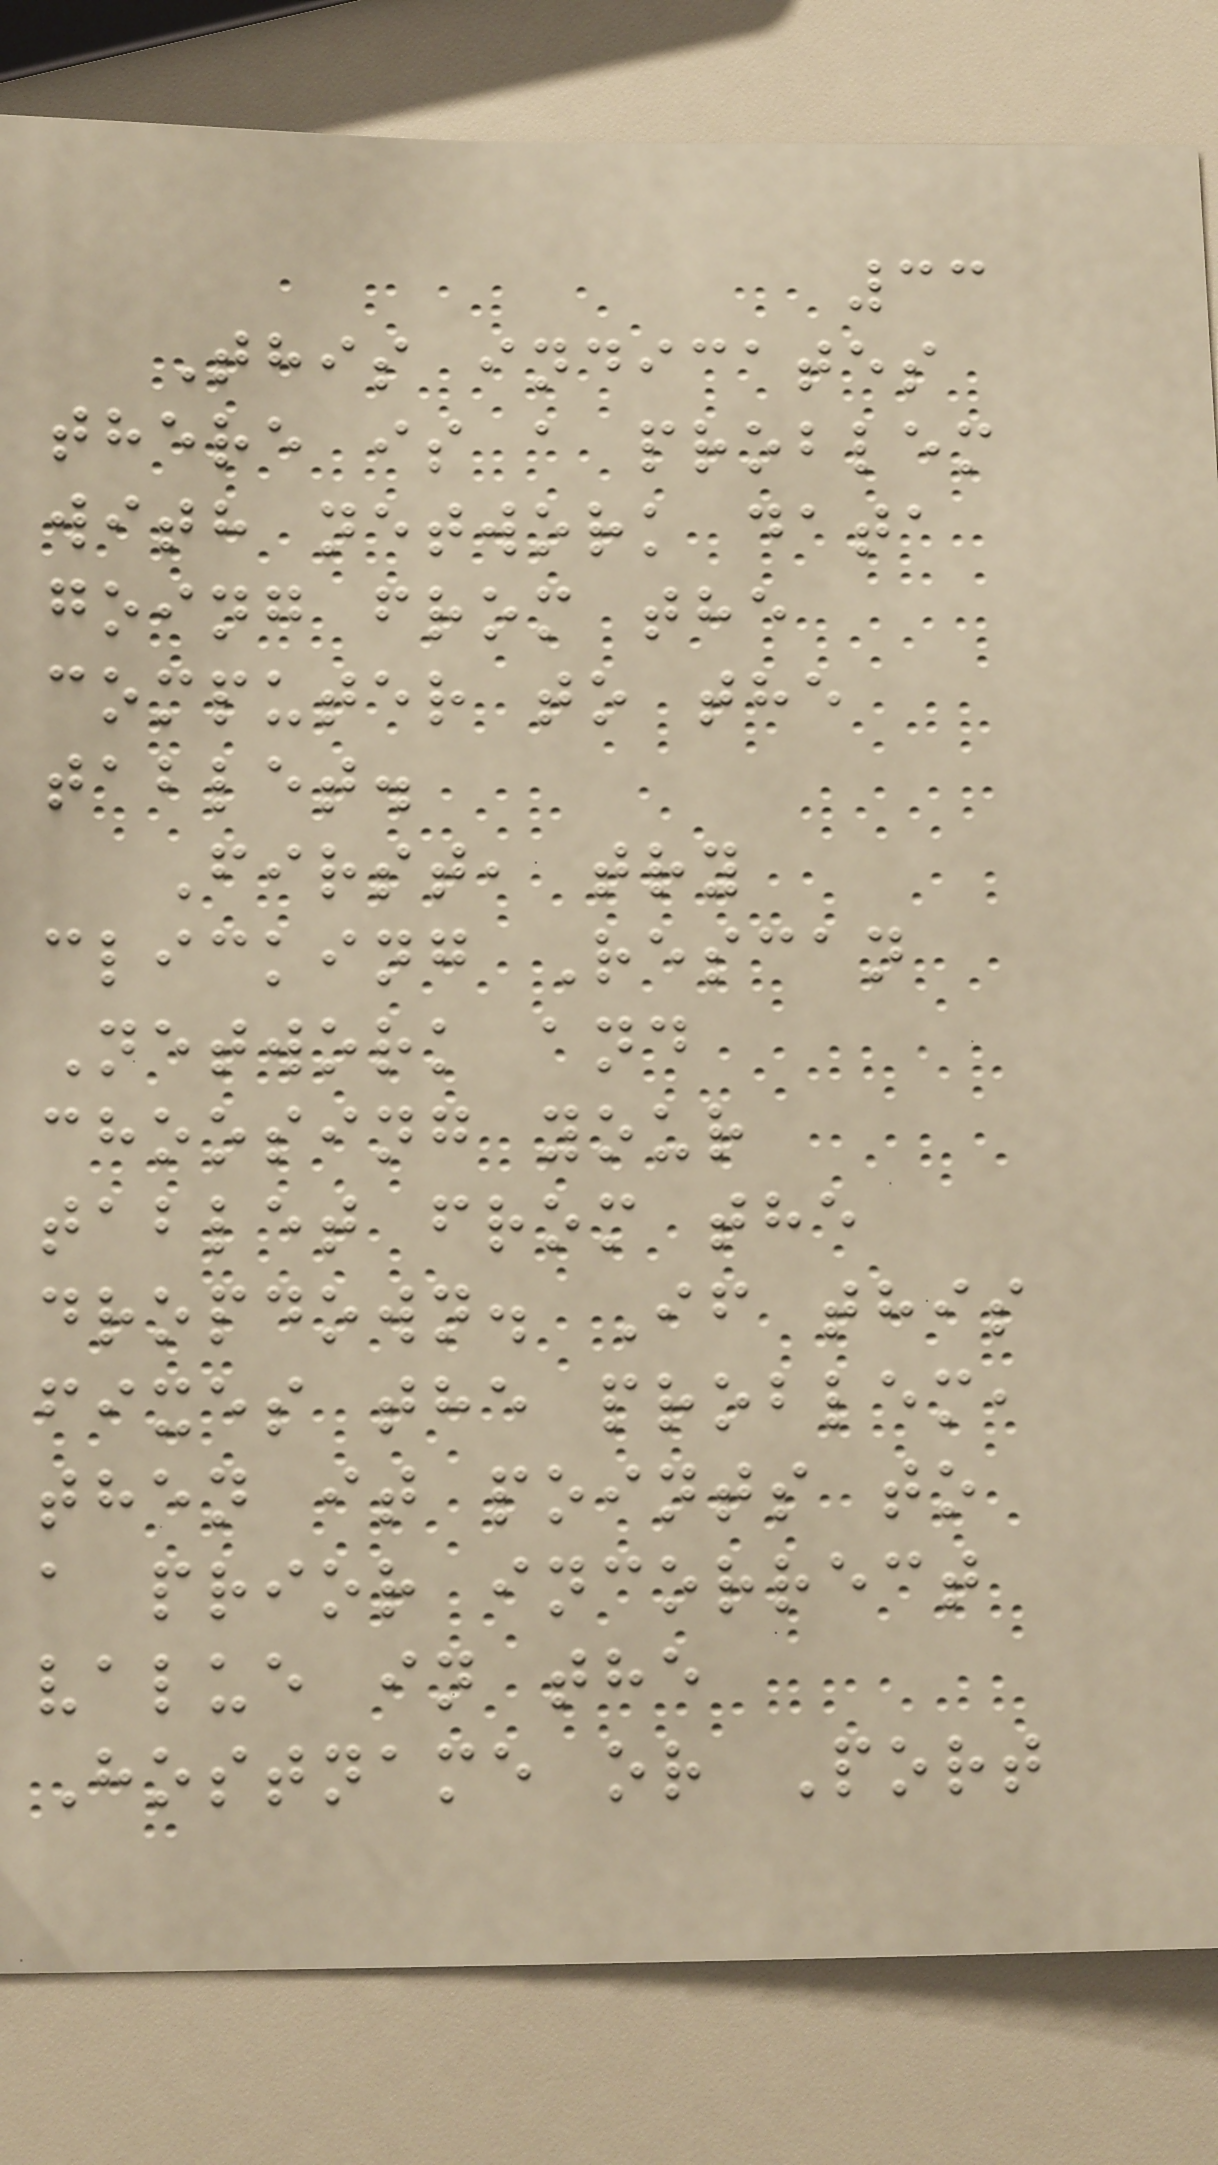33
This indicates
there is a problem
with network data
going from the
computer to the
tablet.
First, try
clicking Rescan
Network and
choosing your
tablet from the
dropdown. If this
fixes the problem,
then it points to
a prior incorrect
value in the
Hostname or Port
